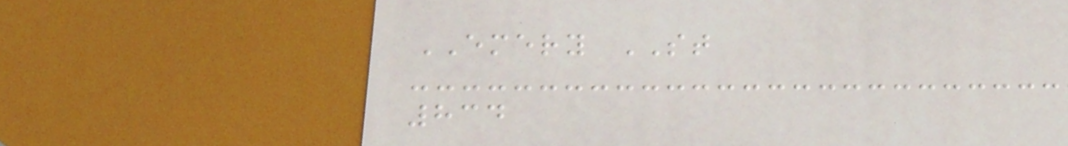EMERY ST
834
